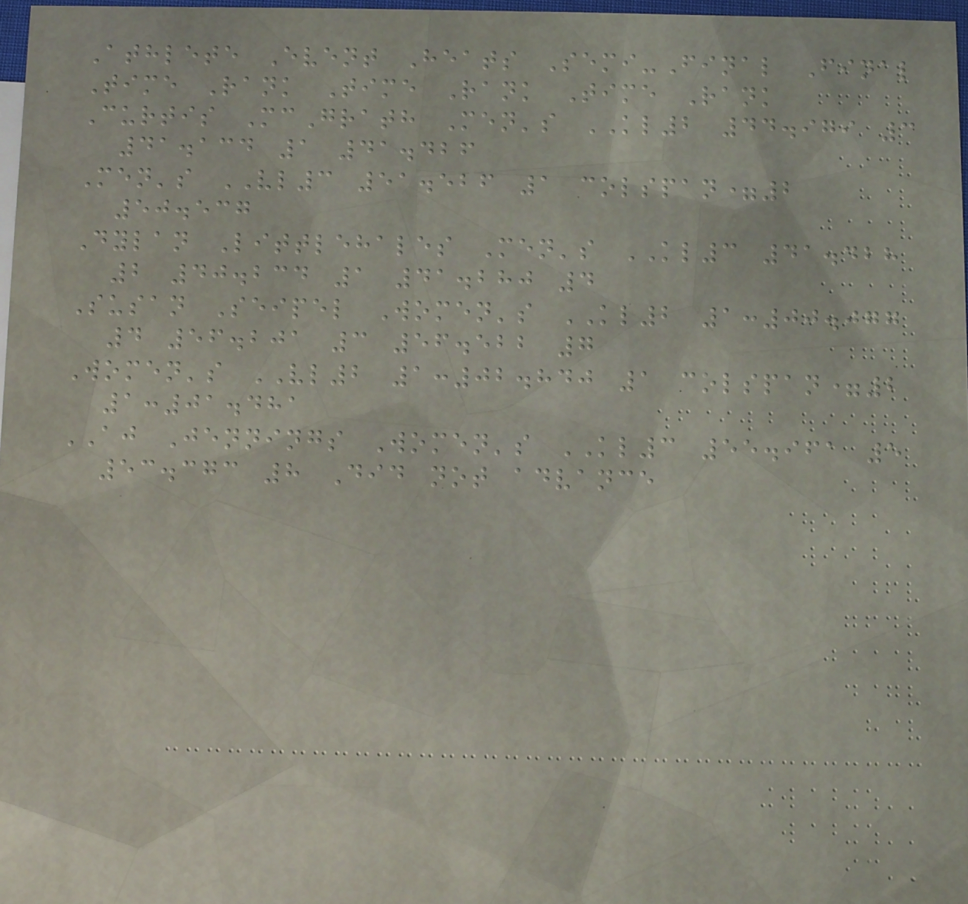Athlete Event Heats Semi-Final Final
Time Rank Time Rank Time Rank
Curtis McGrath Men's KL2 44.979 3
41.134 1 41.426
Men's VL3 51.526 1 colspan=2
50.537
Dylan Littlehales Men's KL3 41.428
2 40.234 1 41.280 4
Susan Seipel Women's KL2 1:00.077
4 56.201 3 56.522 7
Women's VL2 1:02.840 1 colspan=2
1:01.481
AJ Jennings Women's KL3 55.961 5
53.373 8 Did not advance
